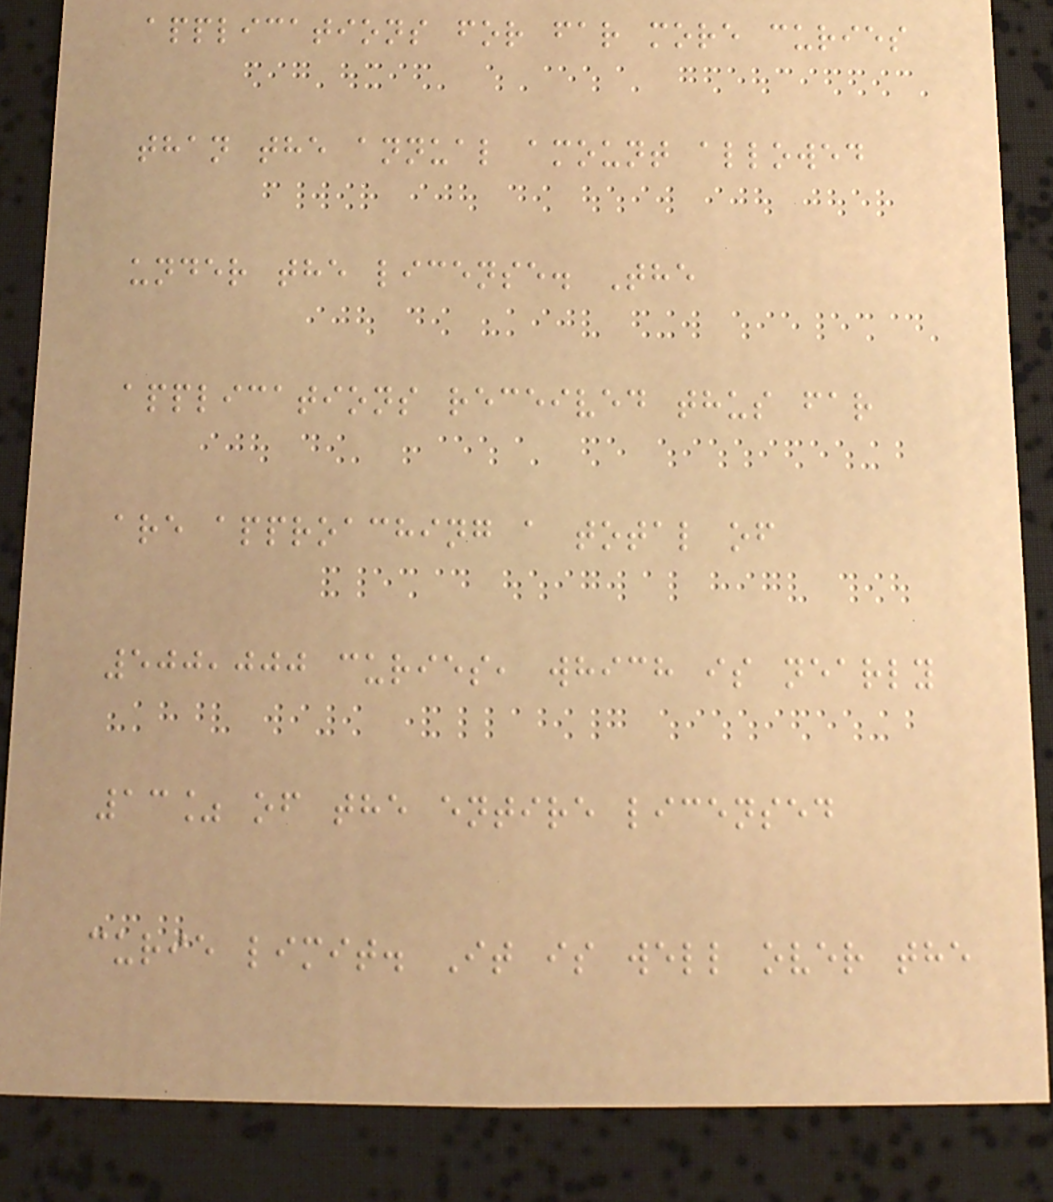applications for far more curies
than the annual amount allowed
under the license. The
applications received thus far
are approaching a total of
500,000 curies, which is nearly
13% of the entire licensed
curie limit. It is well over the
